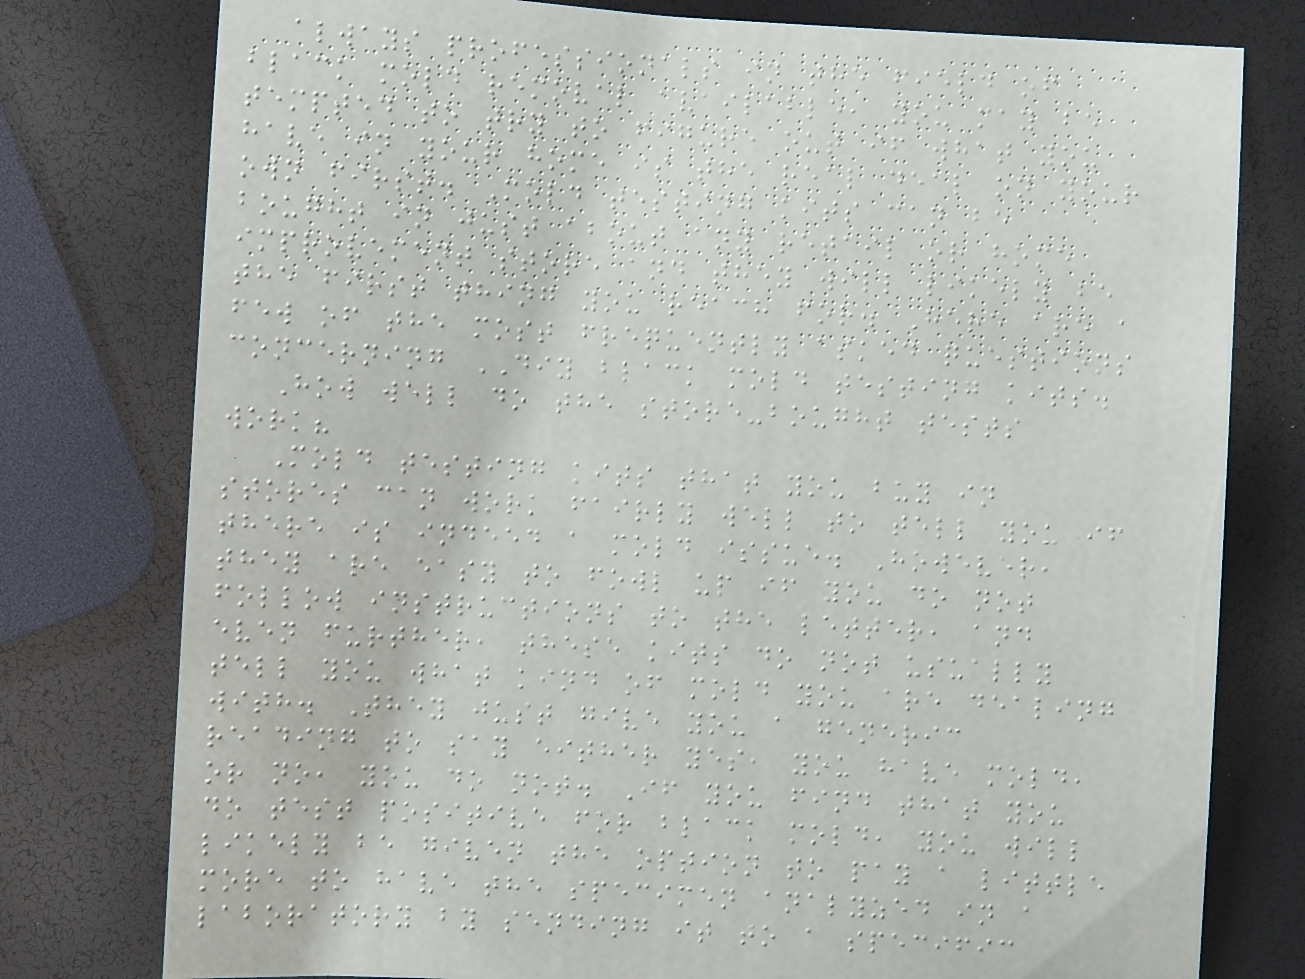always professionals in the field of
black mold removal available, you may be
tempted to try to figure out if what you
have in your home is the real deal on your
own first. Mold testing kits can be
bought in just about any retail or home
improvement store and they will likely be
the first thing you reach for. Here are a
few of the most frequently asked questions
concerning DIY black mold testing kits.
How well do the store-bought tests
work?
Mold testing kits that you buy in
stores can work fairly well to tell you if
there is indeed a mold issue. However,
they are easy to fowl up if you do not
follow instructions to the letter, and
even further, these kits do not usually
tell you what kind of mold you are dealing
with. They just give you a generic
reading to say either yes, you have mold,
or no, you do not. If you find that you
do test positive for black mold, you will
likely be given the option to pay a little
more to have the specimen analyzed in a
laboratory by sending it to a specific
